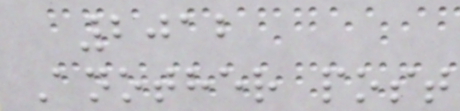2012
Another post
